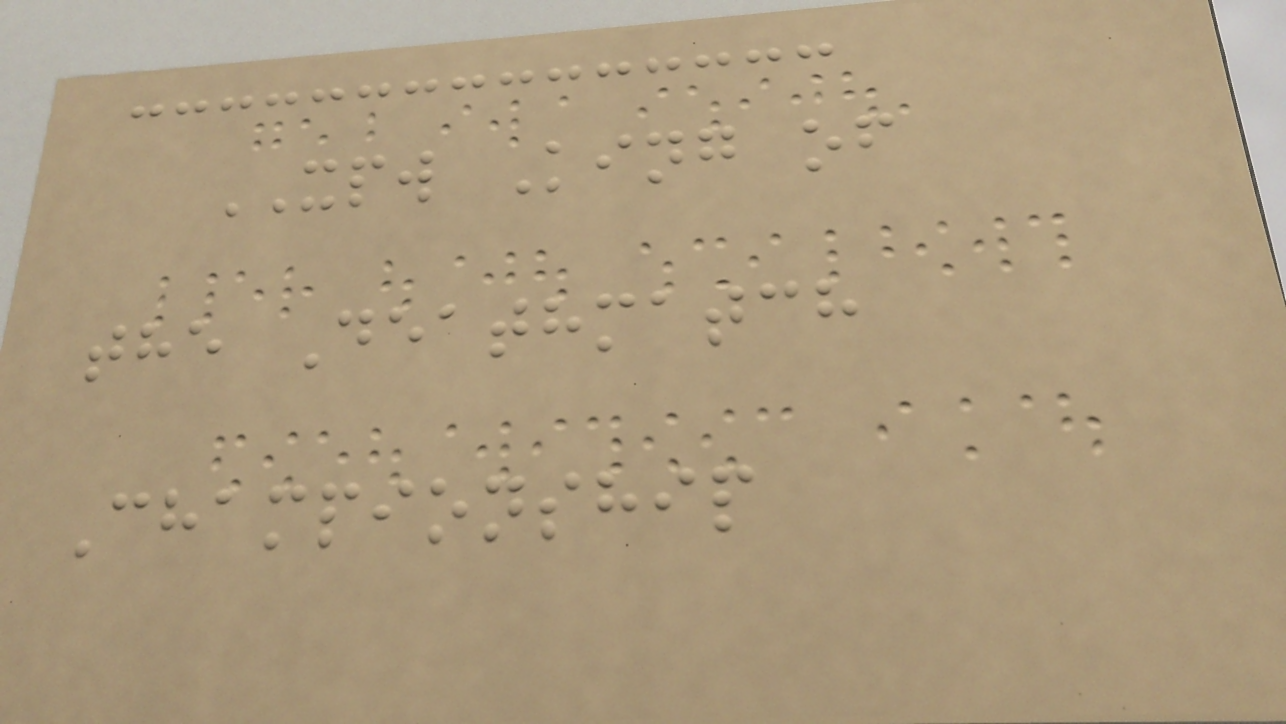XPW King of
the Deathmatch
Championship
